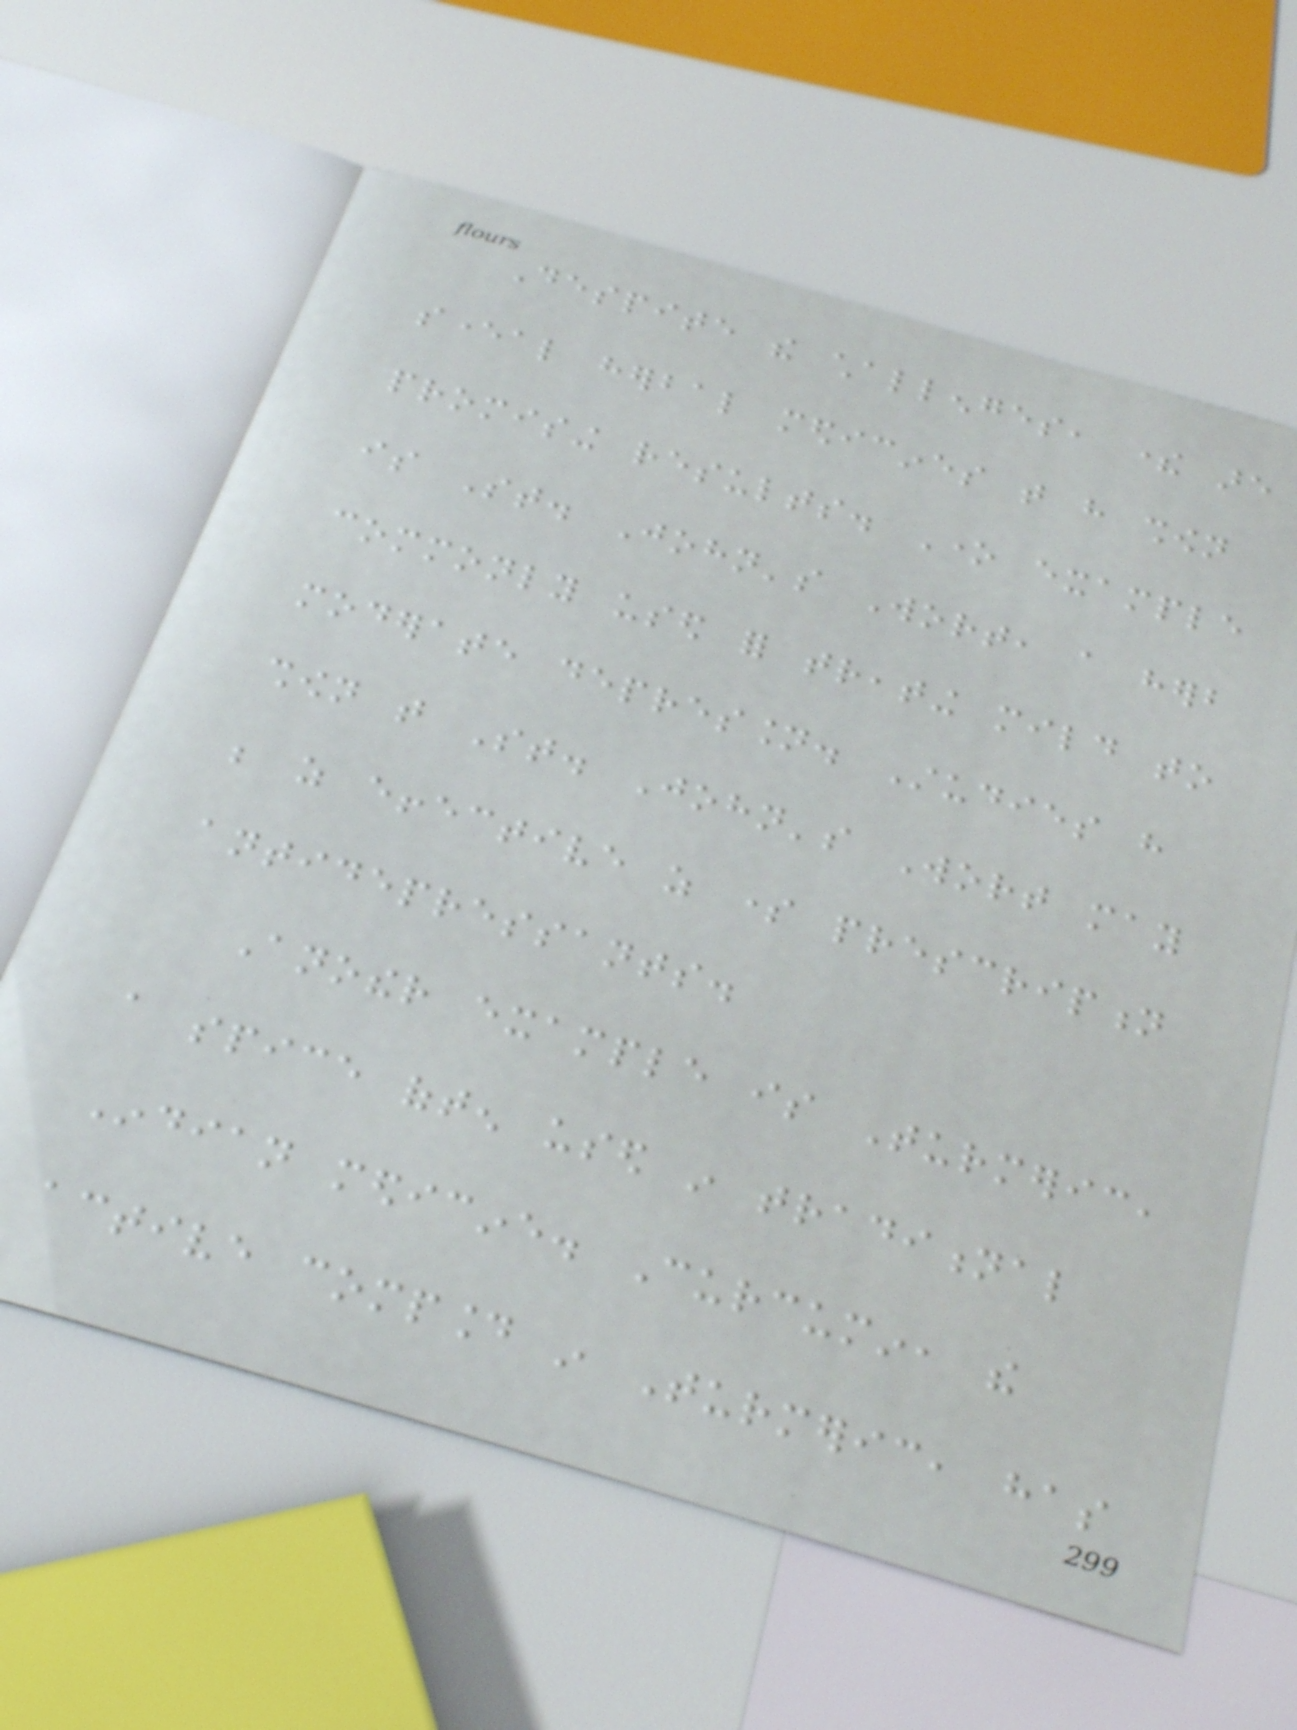Despite the challenges, there are
several herbal medicines that have shown
promising results. One example
is St. John's Wort, a herb
commonly used for treating mild to
moderate depression. Studies have
shown that St. John's Wort may
be as effective as some prescription
antidepressants.
Another example is Turmeric,
a spice often used in traditional
Indian medicine. Curcumin, the
active compound in Turmeric, has
